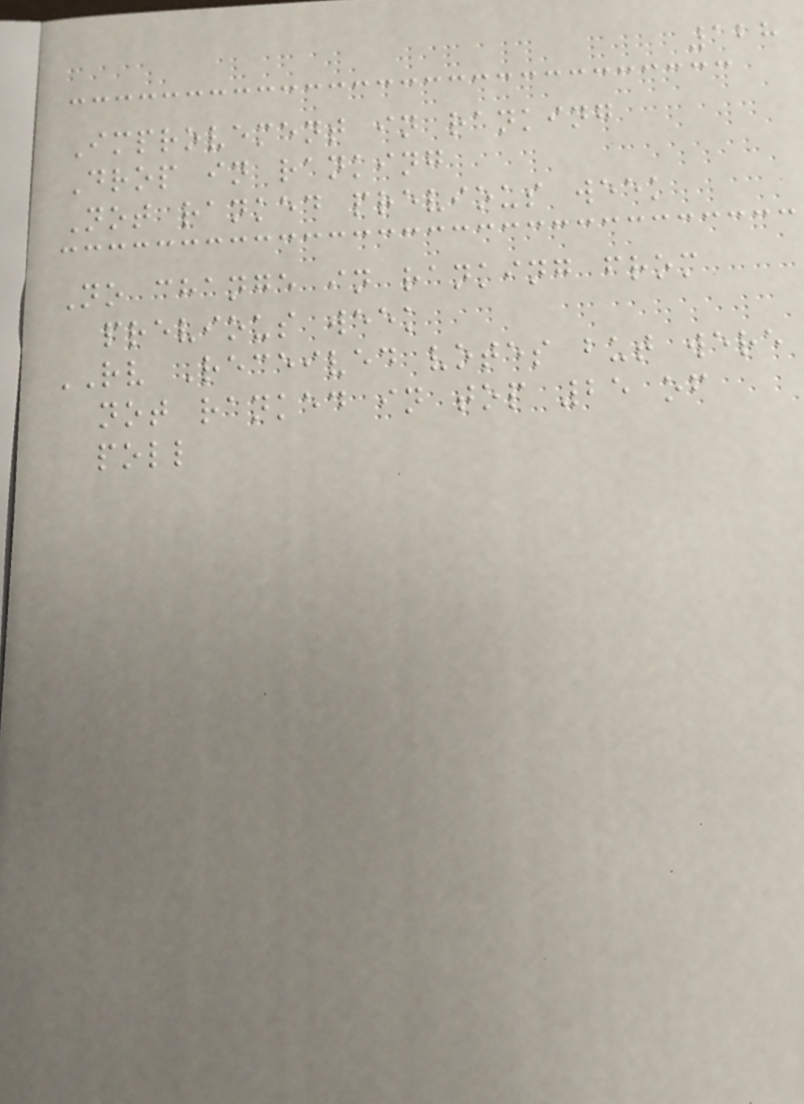128
Improvement in ranking
Drop in ranking
Not ranked previous week
No change in ranking from
previous week
RV Received votes but were
not ranked in top 25 of
poll
